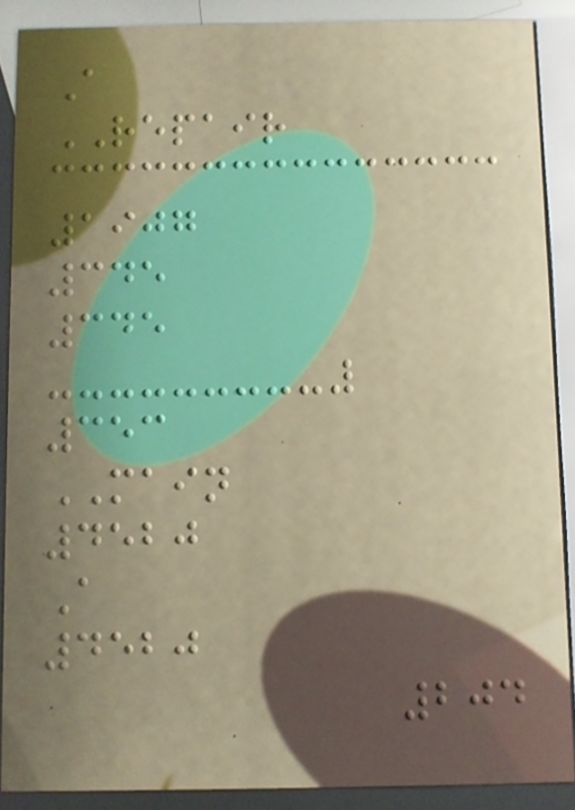A
REPAIR
1907
345
345
353
MAIN
4520
A
4520
204
